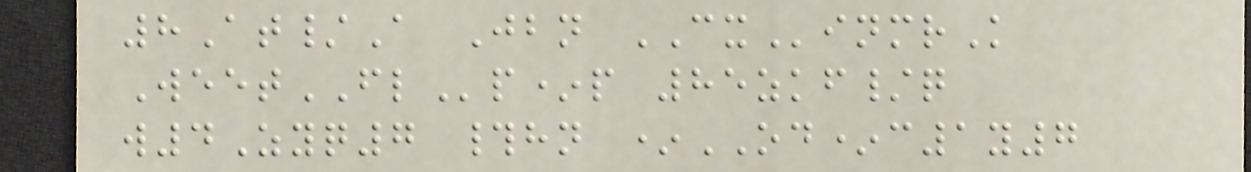8At/A Jbn CXinmrK
WeetFLp*p 85zkf/q
w4Zyq7 #hn *OD*c1y7
